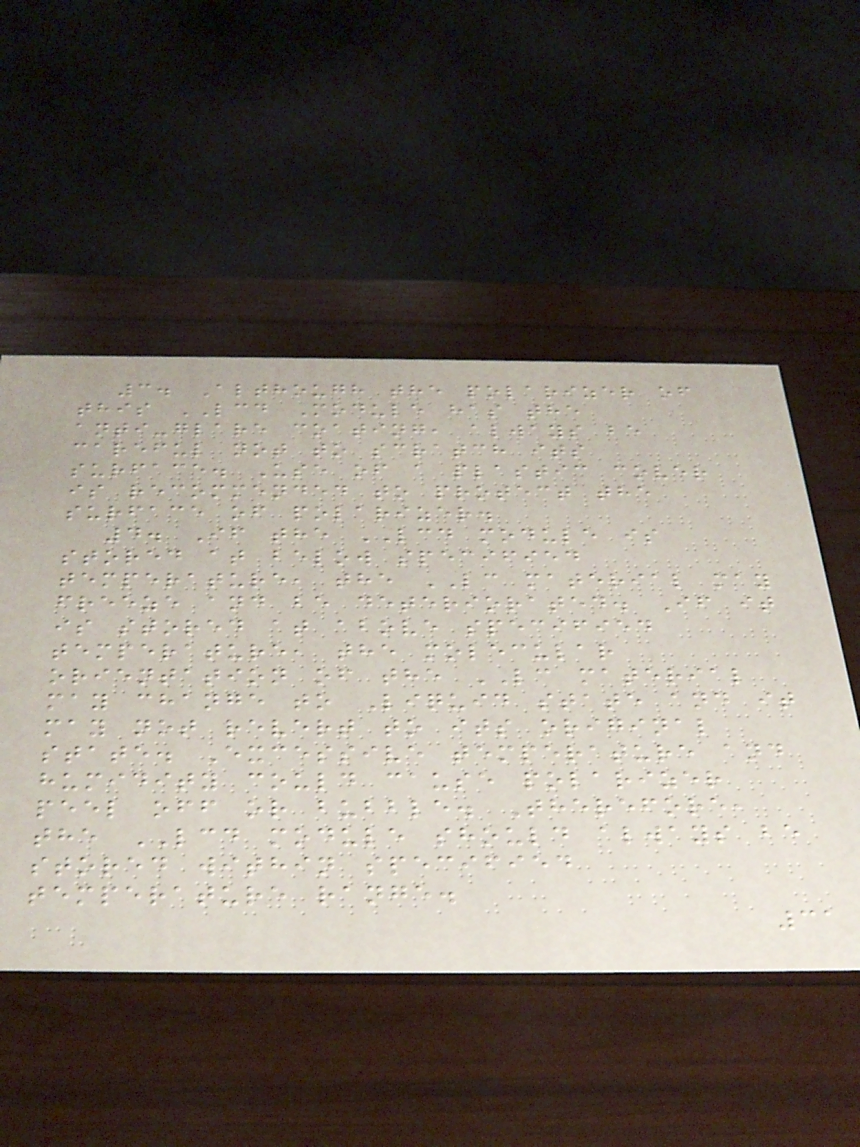3. Although the polarizer of
this LCD Module has the
anti-glare coating, always be
careful not to scratch its
surface. Use of a plastic cover
is recommended to protect the
surface of polarizer.
4. If the LCD module is
stored at below specified
temperature, the LC material may
freeze and be deteriorated. If it
is stored at above specified
temperature, the molecular
orientation of the LC material
may change to Liquid state and it
may not revert to its original
state. Excessive temperature and
humidity could cause polarizer
peel off or bubble. Therefore,
the LCD module should always be
stored within specified
temperature range.
31
